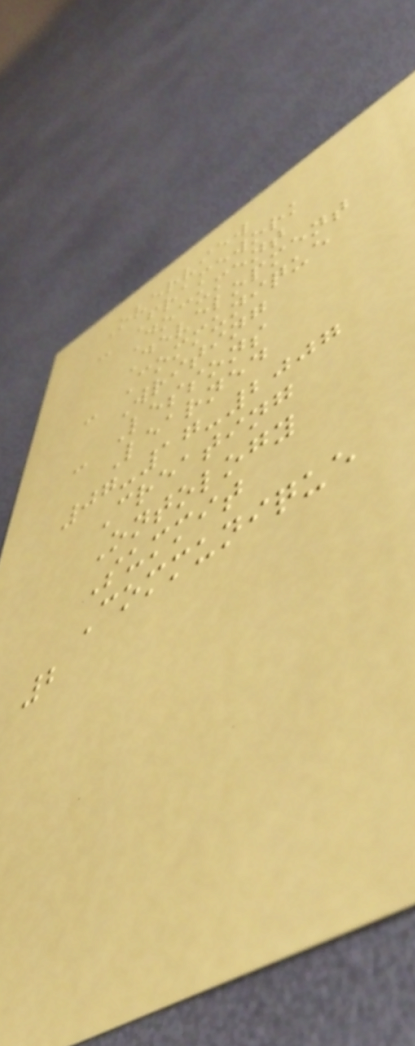Overview
- Framework
Document
Development
- Communique
Writing
- Lessons
Learned
07-17-2007
Creating
Ontology
Summit
Communique
2
